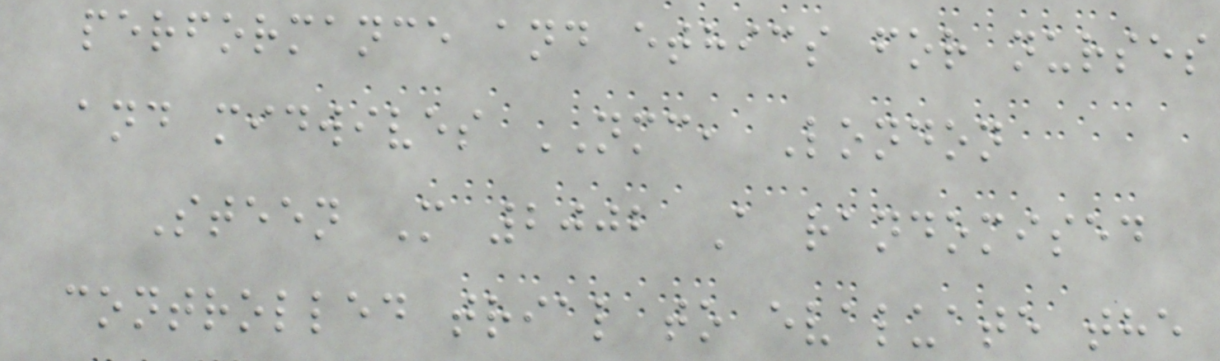performance and ethics for nurses
and midwives NMC, London
Steen M 2002 A randomised
controlled trial to evaluate the
